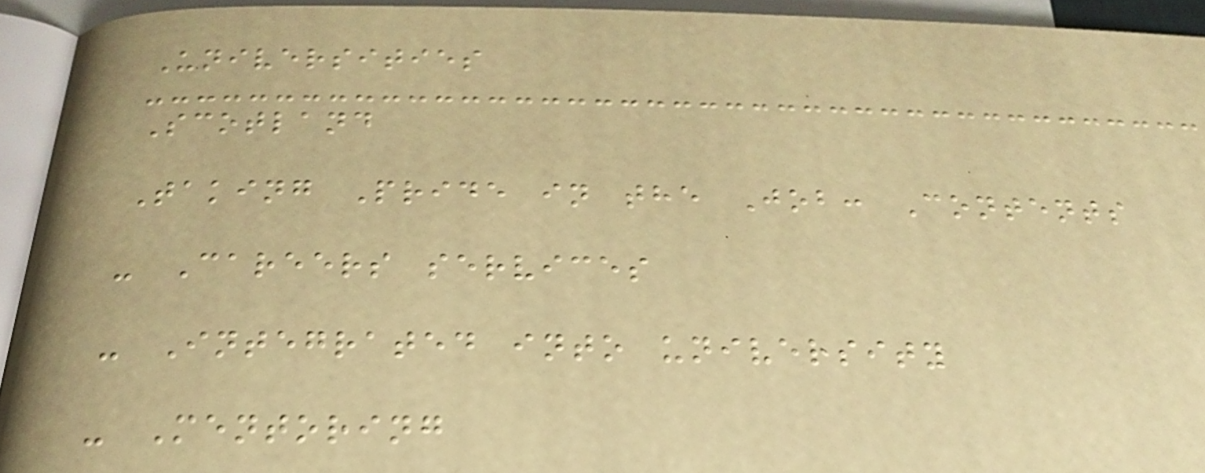Universities
Scotland
Taking Pride in the Job: Contents
- Careers services
- Integrated into university
- Mentoring
